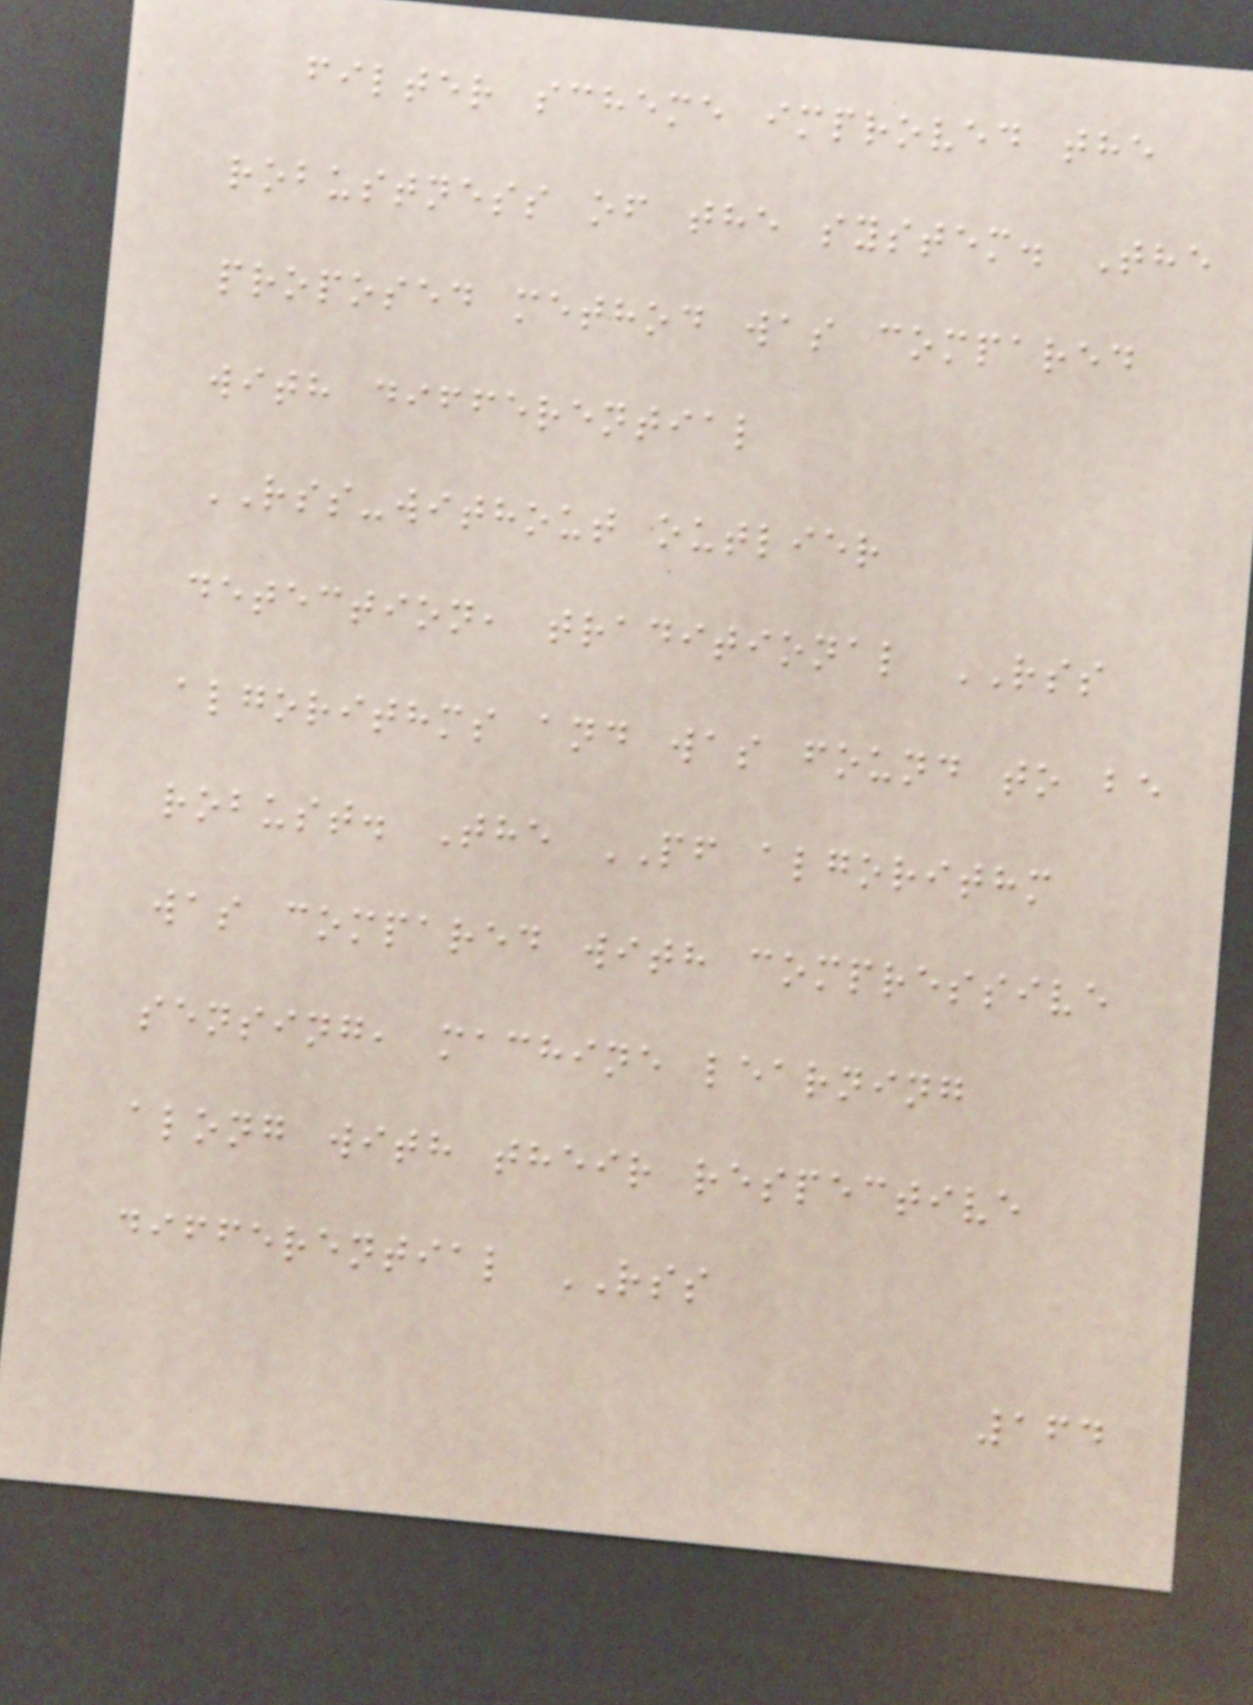filter scheme improved the
robustness of the system. The
proposed method was compared
with differential
RSS-without outlier
detection, traditional RSS
algorithms and was found to be
robust. The PF algorithm
was compared with compressive
sensing, machine learning
along with their respective
differential RSS
164
